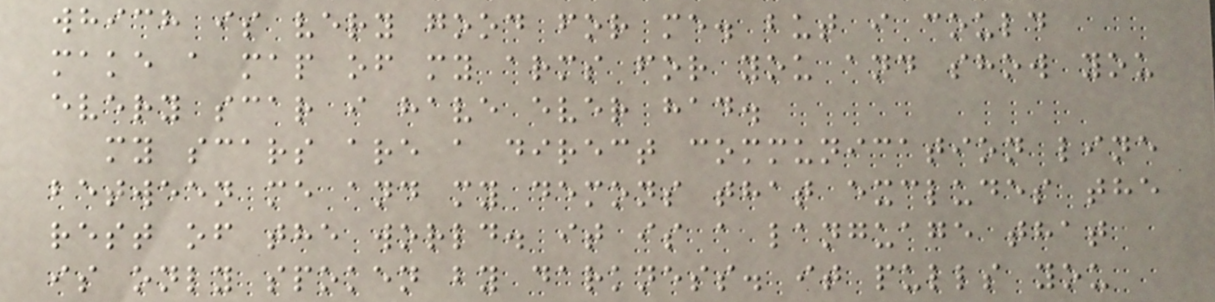which is very good for me. but i could
make a map of my arms for you and show you
every scar i have ever had.
my scars are a direct communication line
between me and my demons that excludes the
rest of the world. it is a language that
is only spoken by darkness. it pulls you
